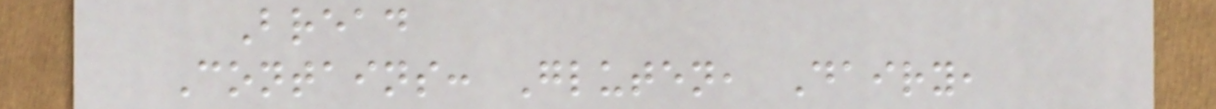Bread
Contains: Gluten, Dairy,
